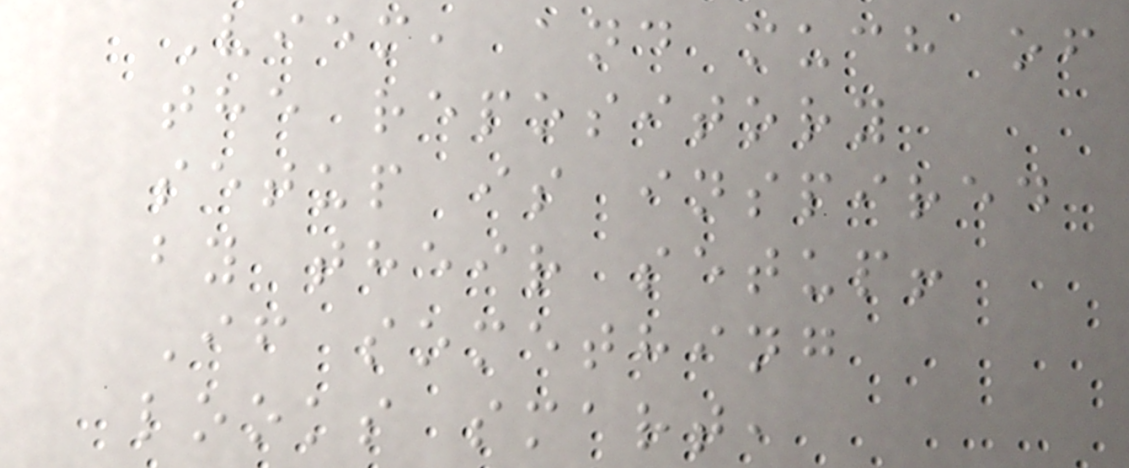Viem, and much of
the repository
setup is inspired
by their setup!
If something
looks smart,
